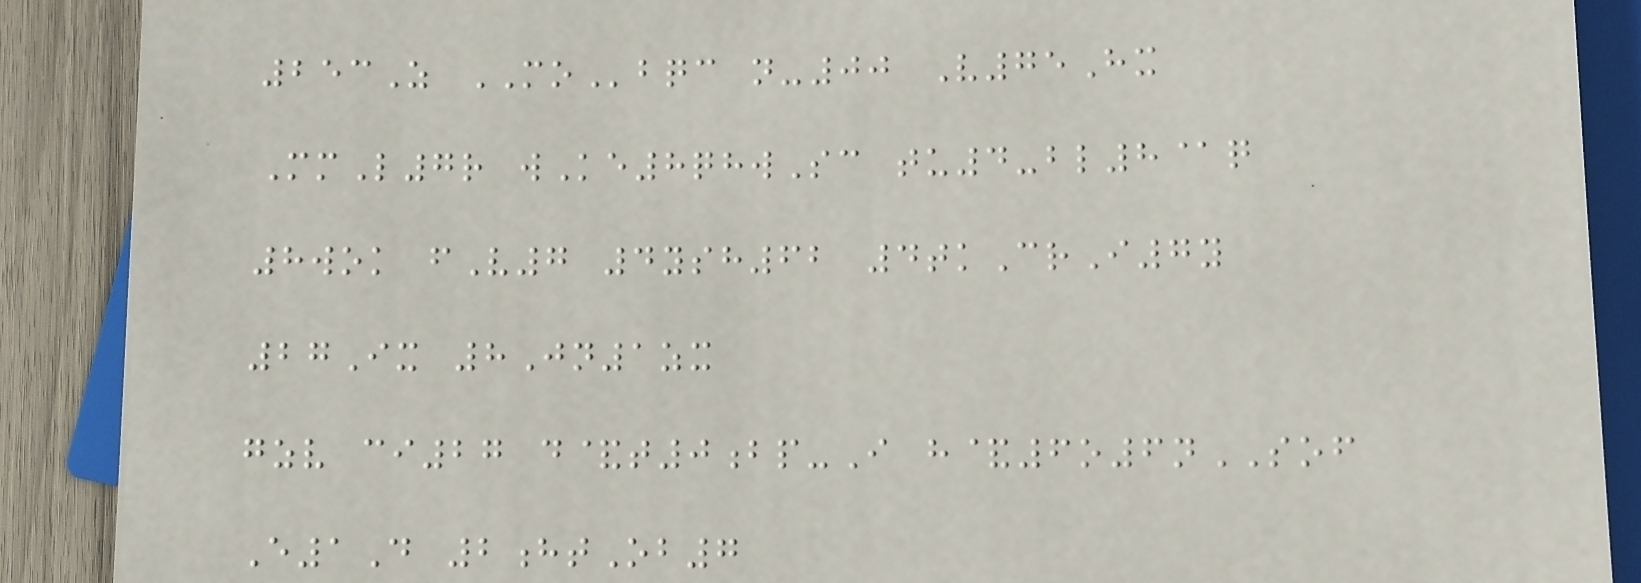253Z MObqc n-00 V75Hx
MmL7r wKe8qhwSc tu4-bl8@q
8wok fV7 4ysh62 4tkCrI7y
27Ix 8Jn1zx
gzv ci27 d&t0bp-I h&6o6nSOF
E1D 2htOb7
